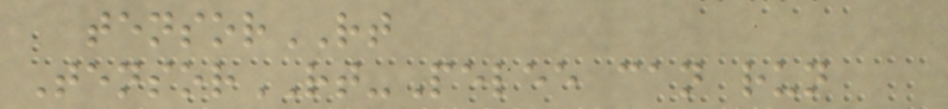tensorRT
TensorRT-Pelee can run
